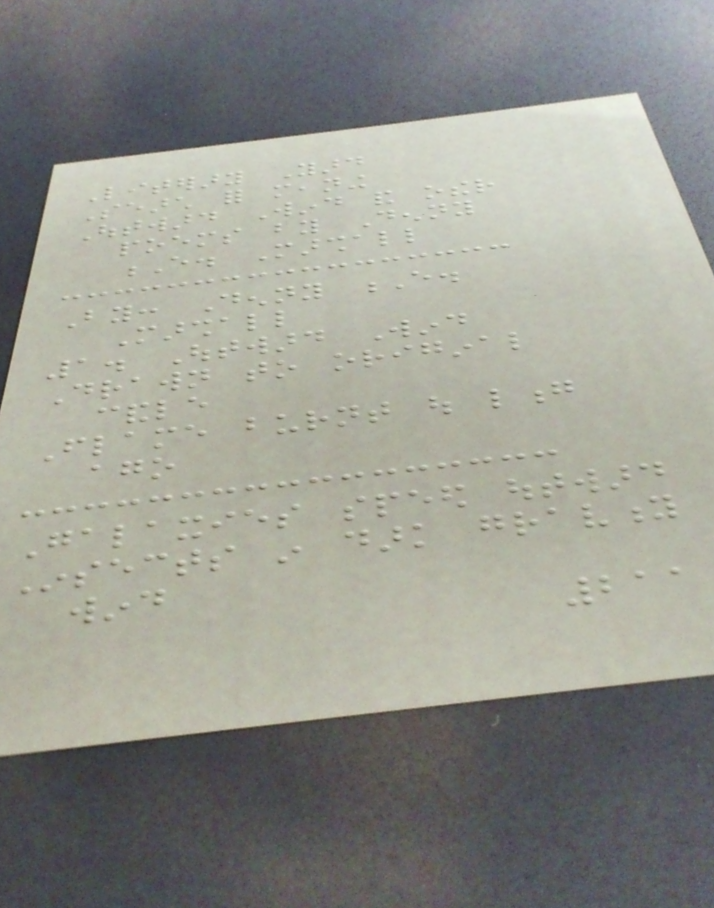Literary Yard
Search for meaning
Outward Wind and other
poems by Denny
E. Marshall
By: Denny E.
Marshall
1. Outward Wind
Drawn to original
candle
Flame burnt out long
ago
Galaxies speed outward
Insects in dark gravity
wind
211
